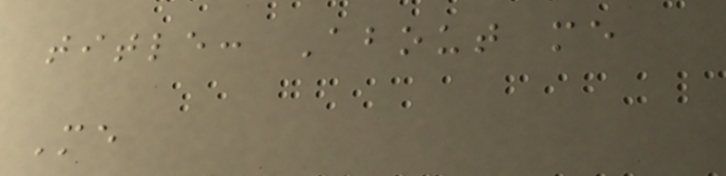title: About me
Me
